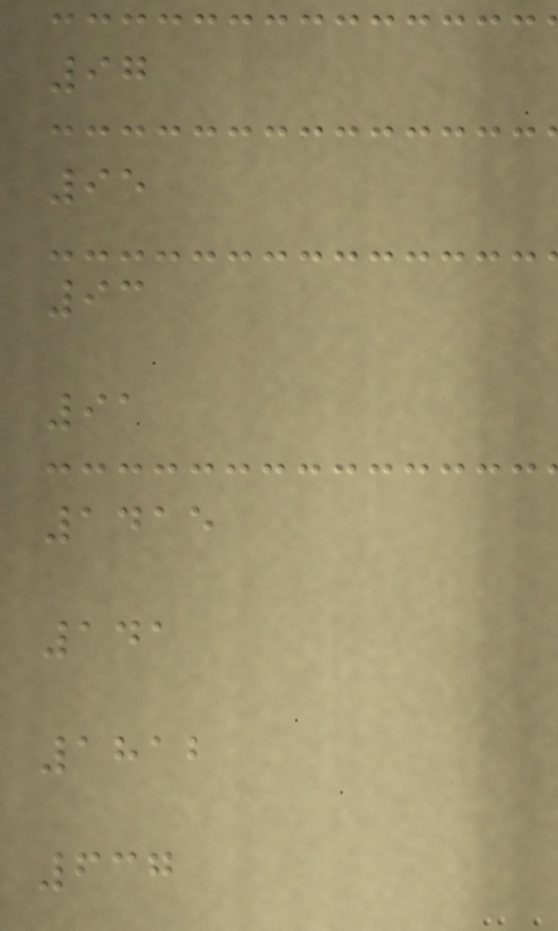97
95
93
91
1415
141
1812
637
